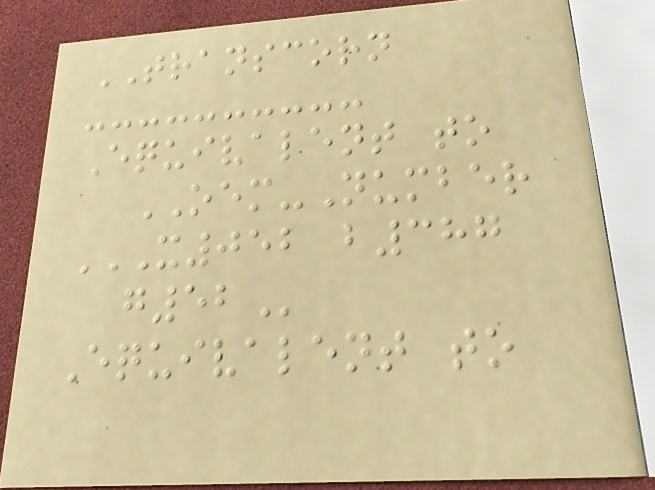TRANSCORN
Equivalent to
OEM-Number
X052 B387
G52
Equivalent to
